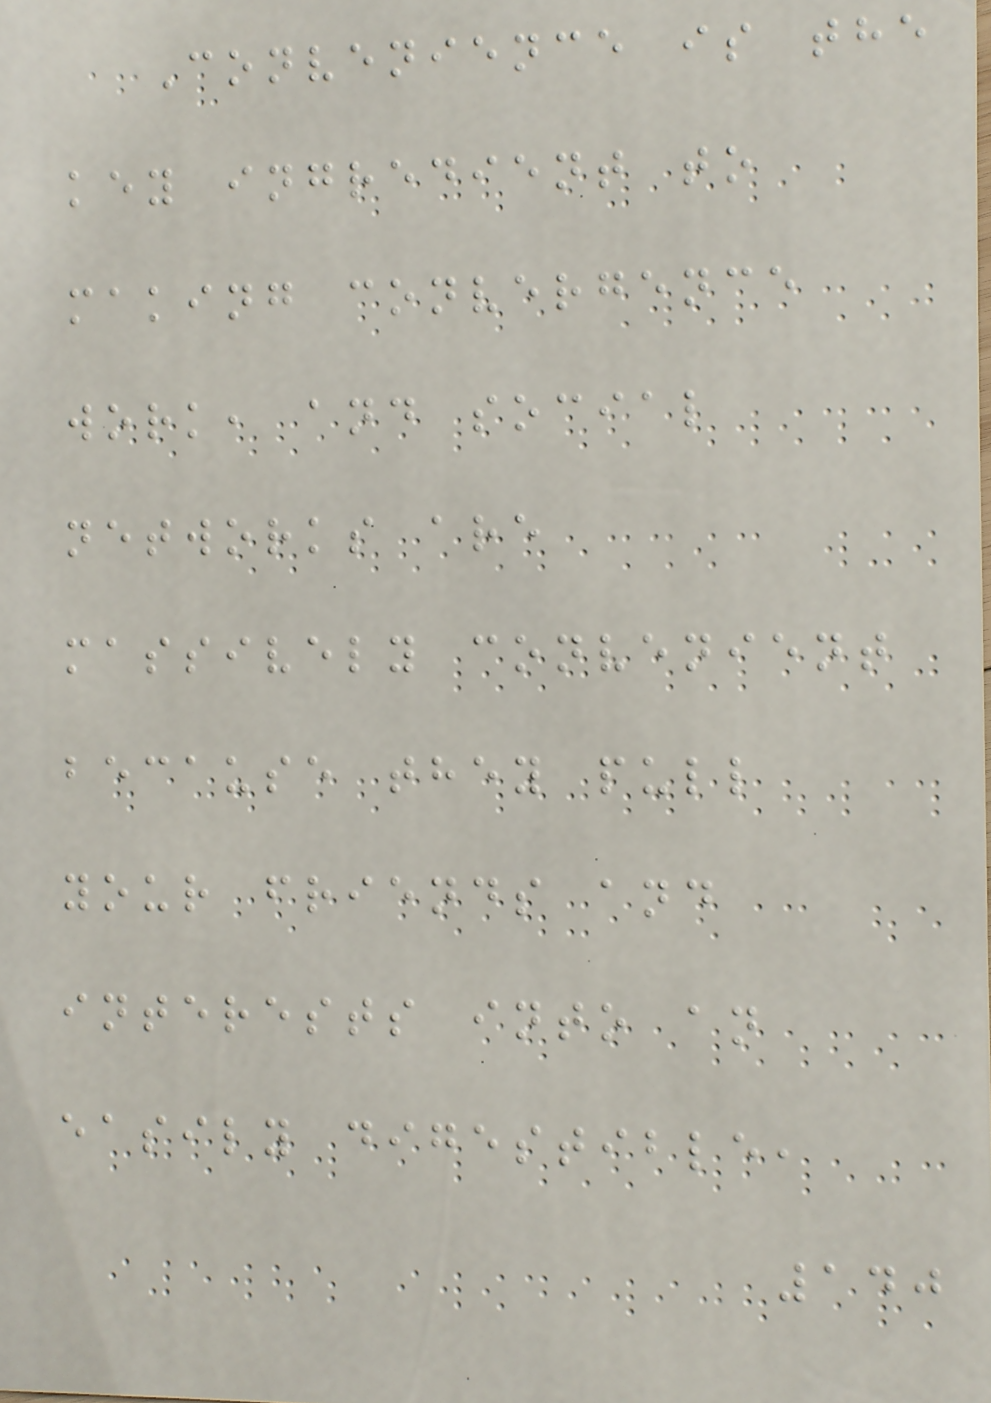Convenience is the
key ingredient to
making convergence
work, and social
networks are
massively convenient
because they pull
your friends and
interests into an
easily digestible,
140
